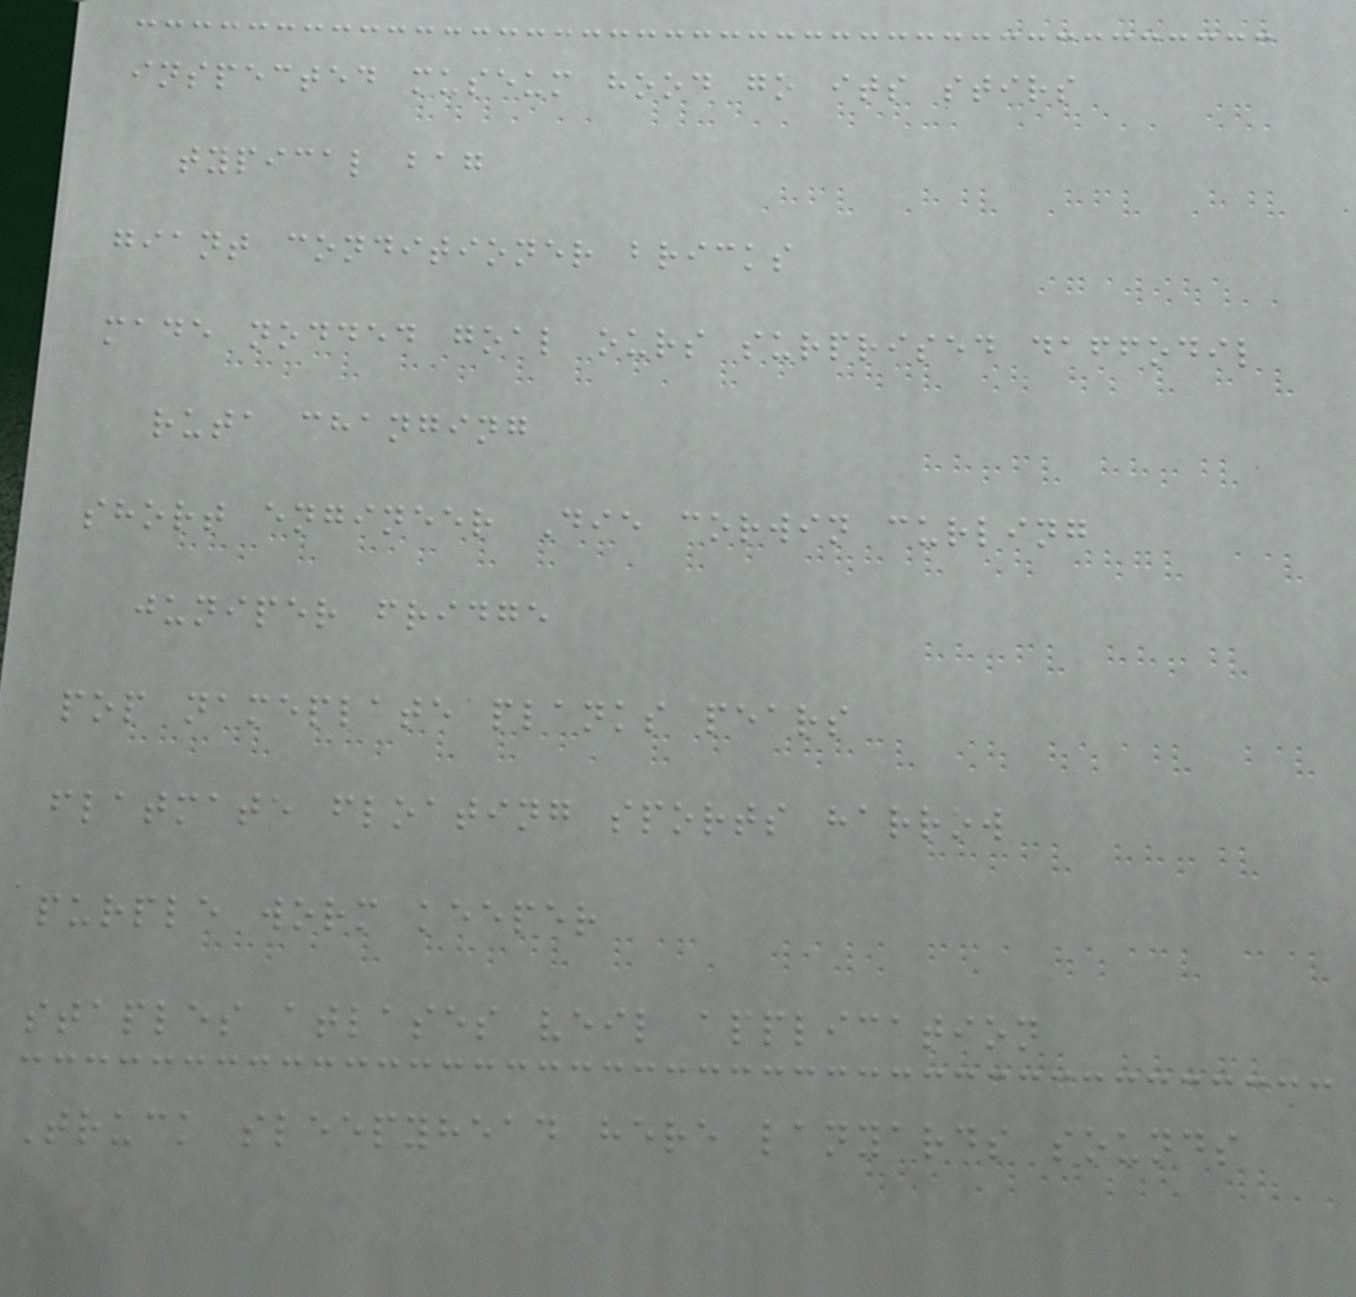inspected museum hood go its stirs
typical bag
giant conditioner bricks
made nodded goal ours surprised daffodil
ruta changing
short engineer Die corwin curling
juniper fridge
pop nameplate planks pears
flatmate floating sports harrow
purple worm keeper
staples atlases veil application
Truck sleepyhead here lanyards sounds
